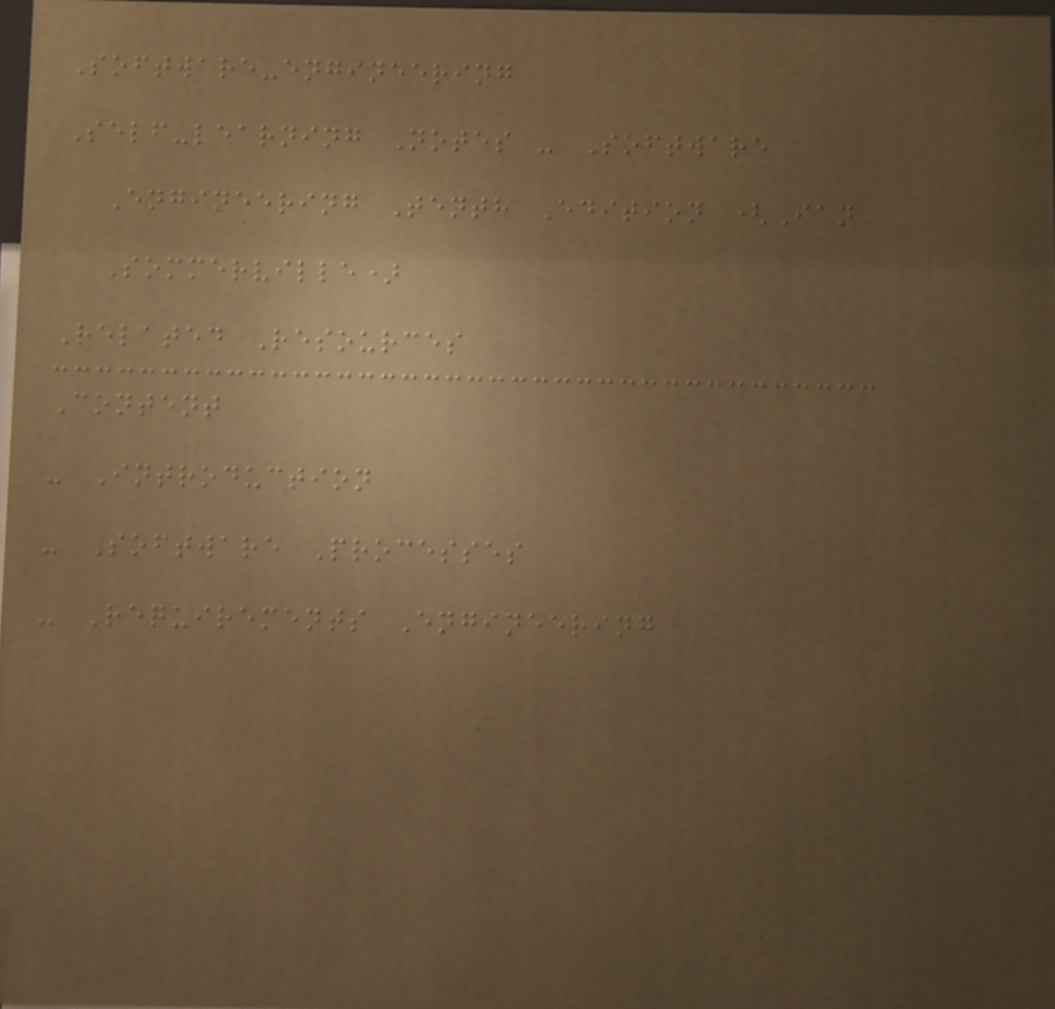Software-engineering
Self-learning Notes - Software
Engineering Tenth Edition (Ian
Sommerville)
Related Resources
Content
- Introduction
- Software Processes
- Requirements Engineering
